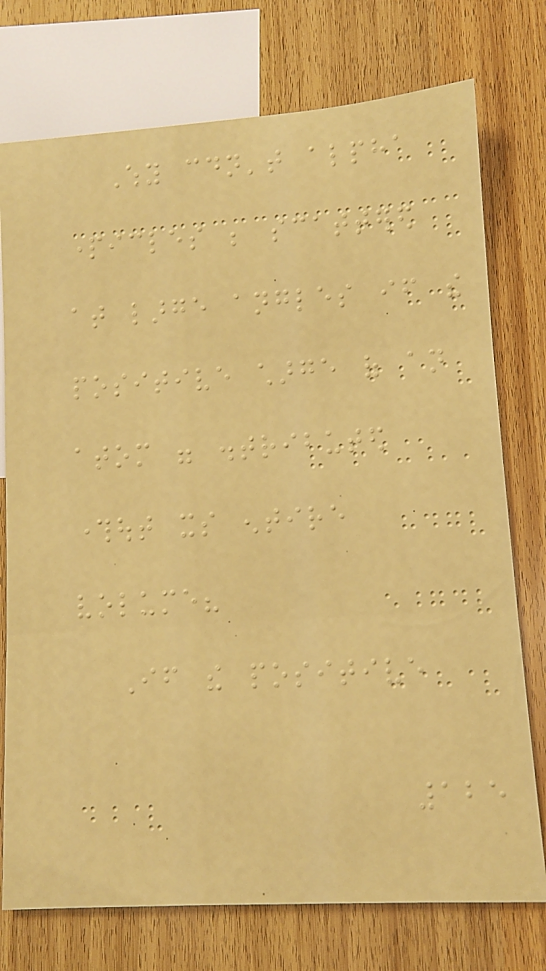Why couldn't alpha
particles be scattered
at large angles if the
positive charge of an
atom were distributed
throughout its entire
volume?
If the positive
125
